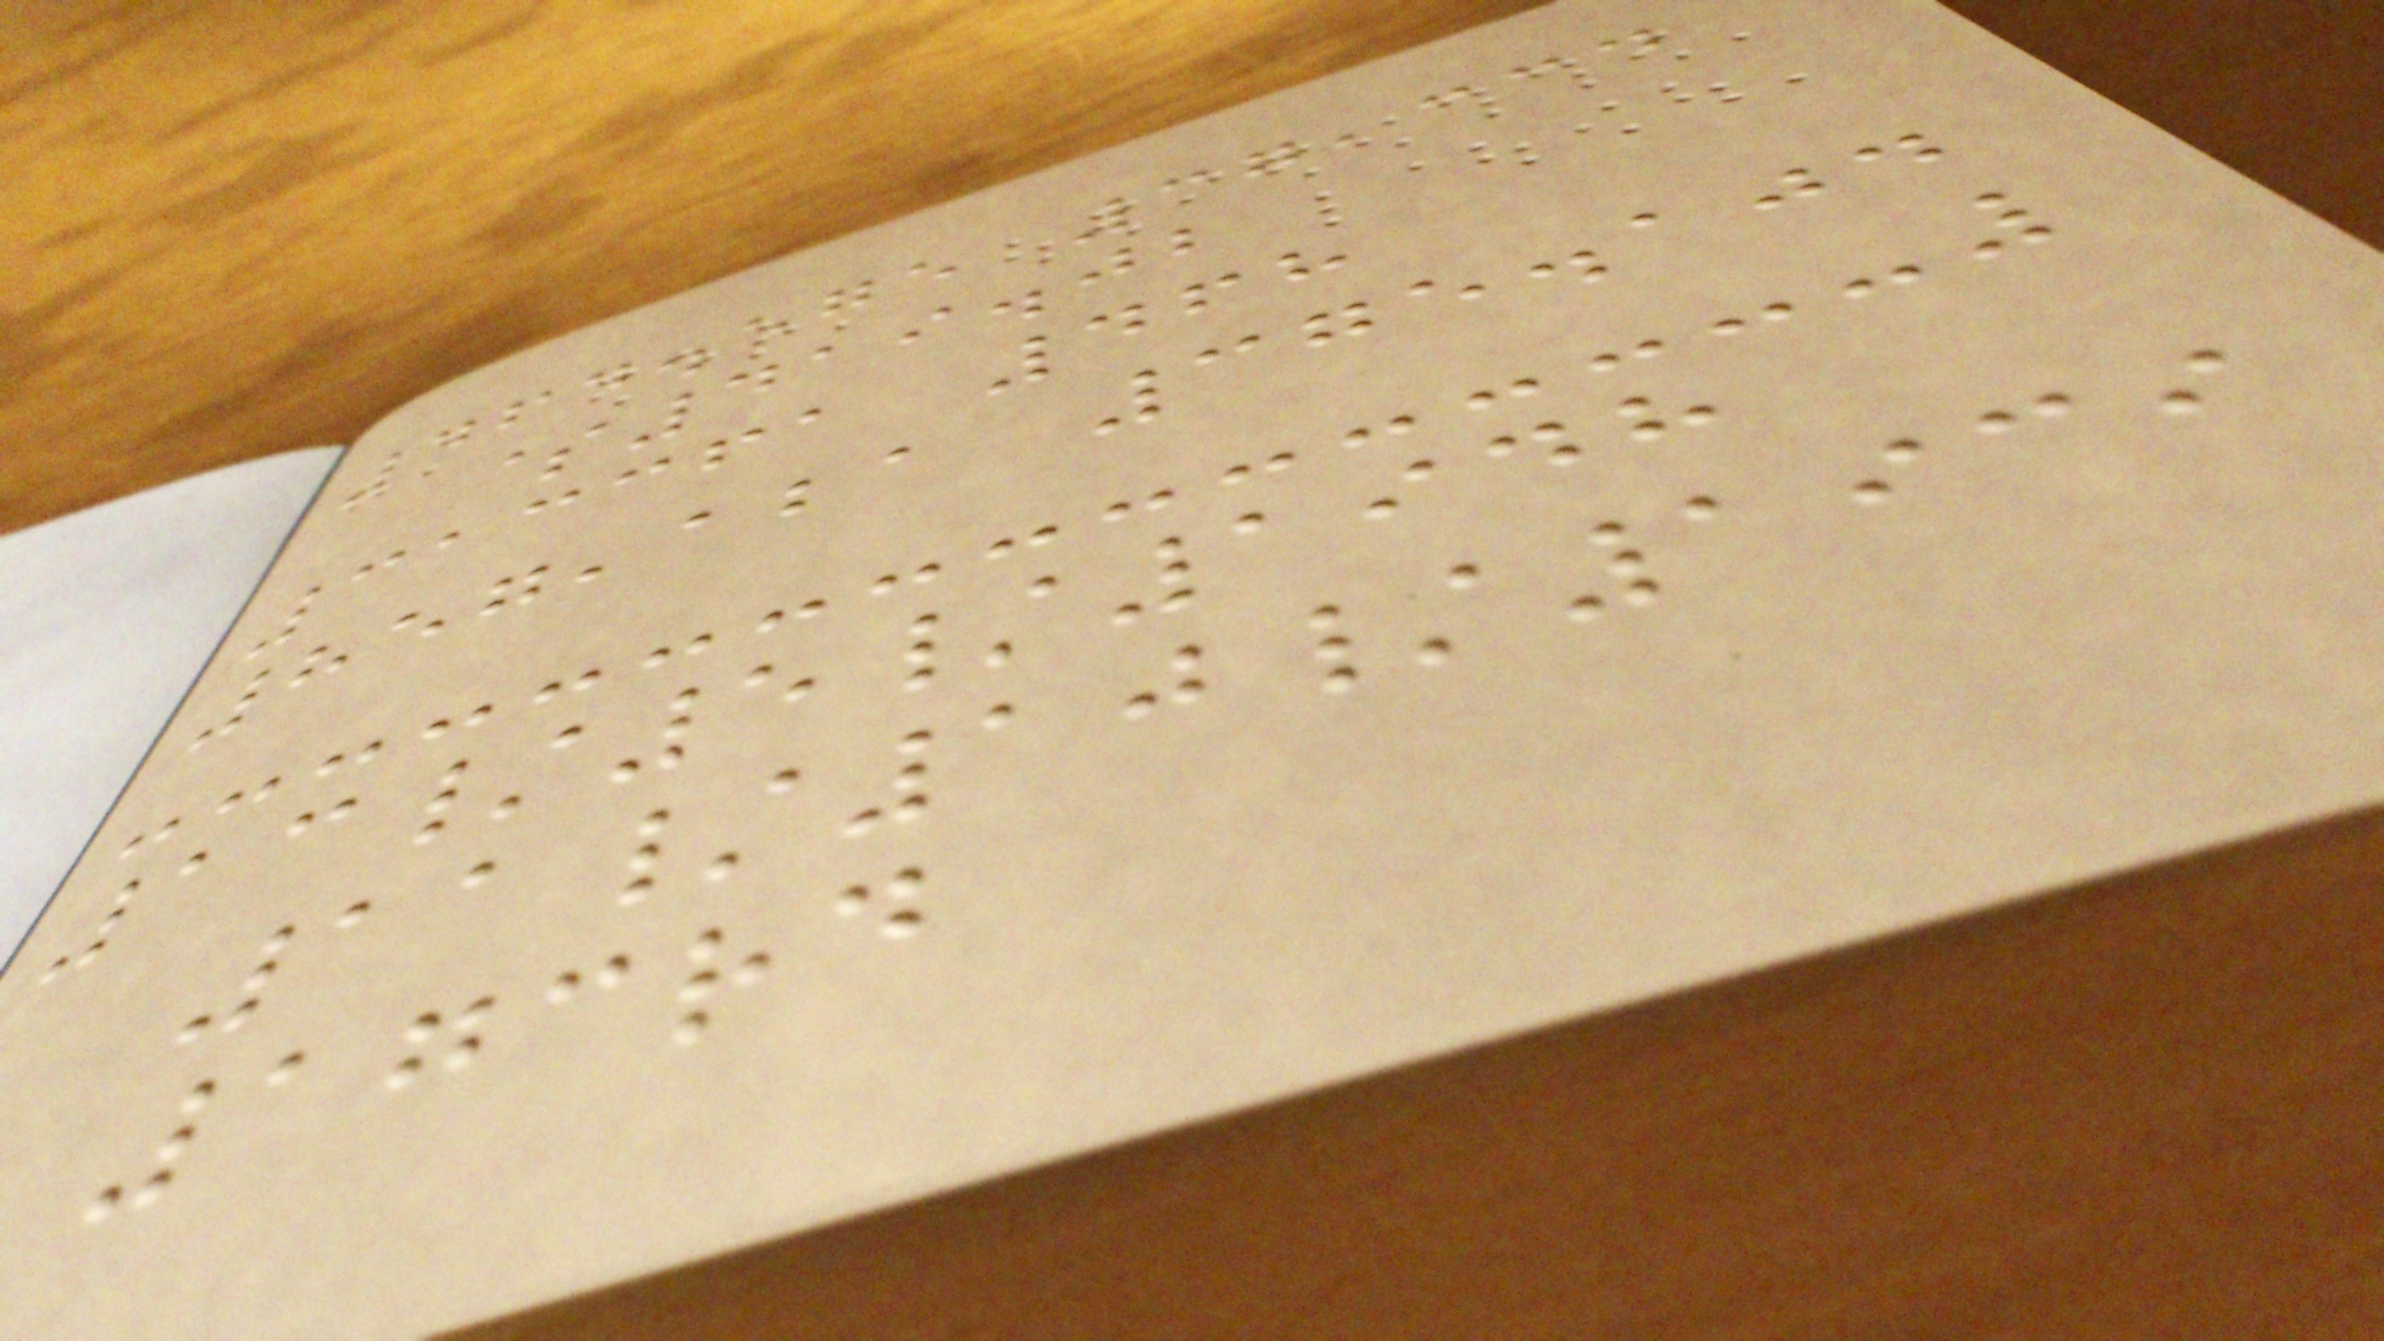464.575 37,334
$419.02
313361 468
857,121 375.104
13/5/1948
11/10/1939
173rd
